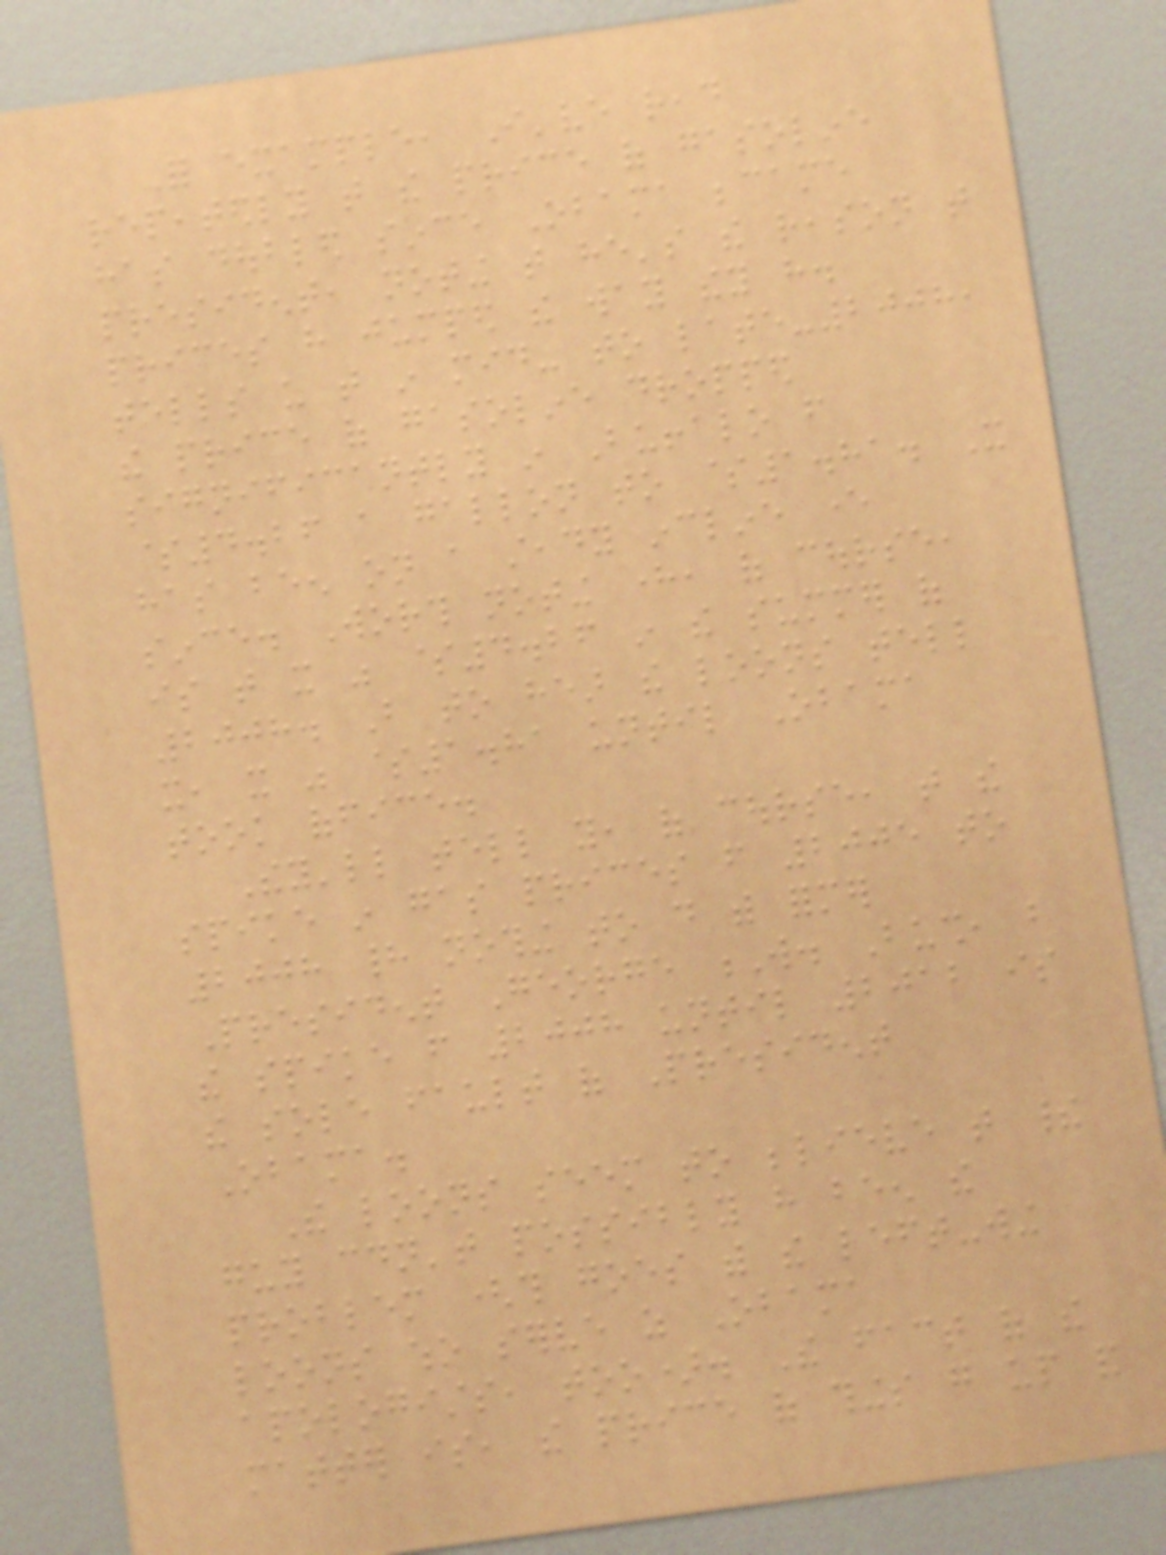For example, I've read
repeatedly that the price of gasoline
has doubled since Obama became
president, noting that he's the reason that
prices have jumped the way they have.
tells us that in mid- to late-2008,
the price of gasoline dropped
significantly in Buffalo from
$4.26 a gallon to $1.81. It
has been on a steady incline ever
since. Worth noting here, of course,
is that it was $4.26 in the summer of
2008. But to hear the loons tell
it, it was $1.81 until Obama
took office.
They'll tell you, of course, that the
spike in gas prices from 2005 to
2008 had nothing to do with former
President George W. Bush, but
the spike from 2008 until 2012 is
the sole fault of President
Obama.
The loons seem to believe that their
guy couldn't possibly have been the
problem (this goes with the left-wing
loons who serve as Obama
apologists, too). The fact of the
matter is, the price of things go up and
